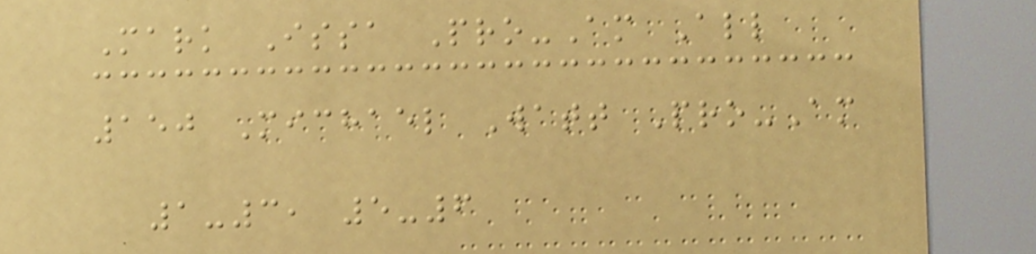Mark Issa Pro-Am All
150 Michael Watt Pro-Am
1-3, 5-6
